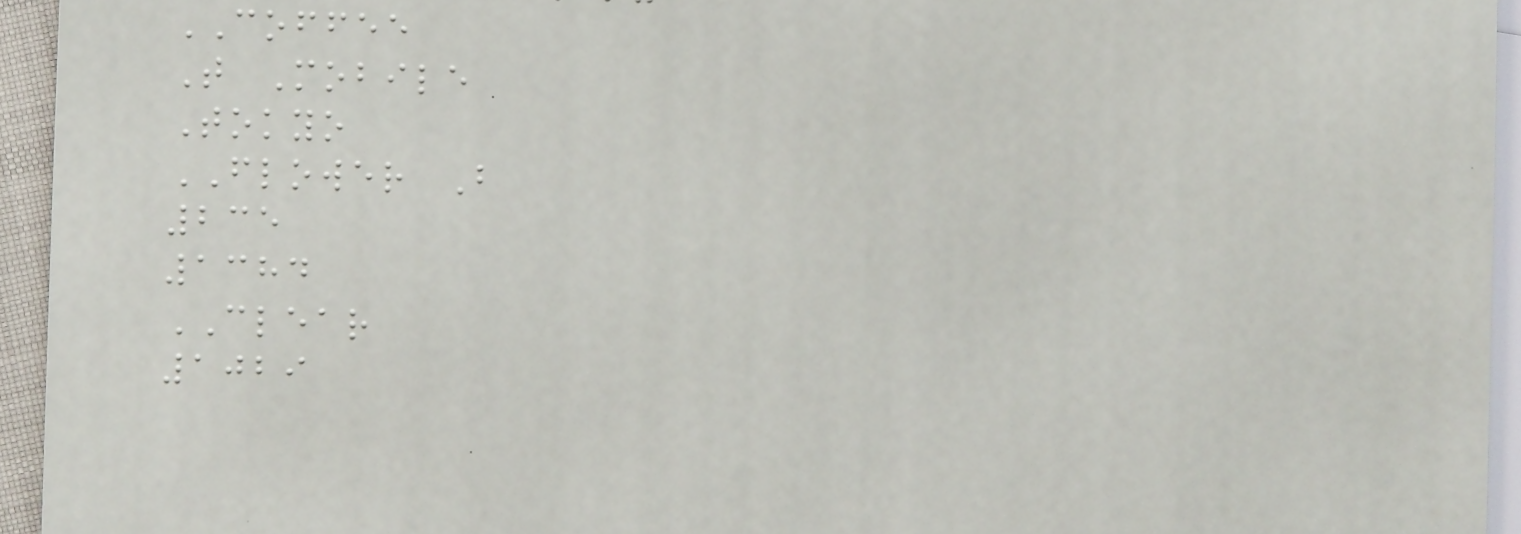COFFEE
T Mobile
Tokyo
FLOWER B
235
1384
CLEAR
1029
